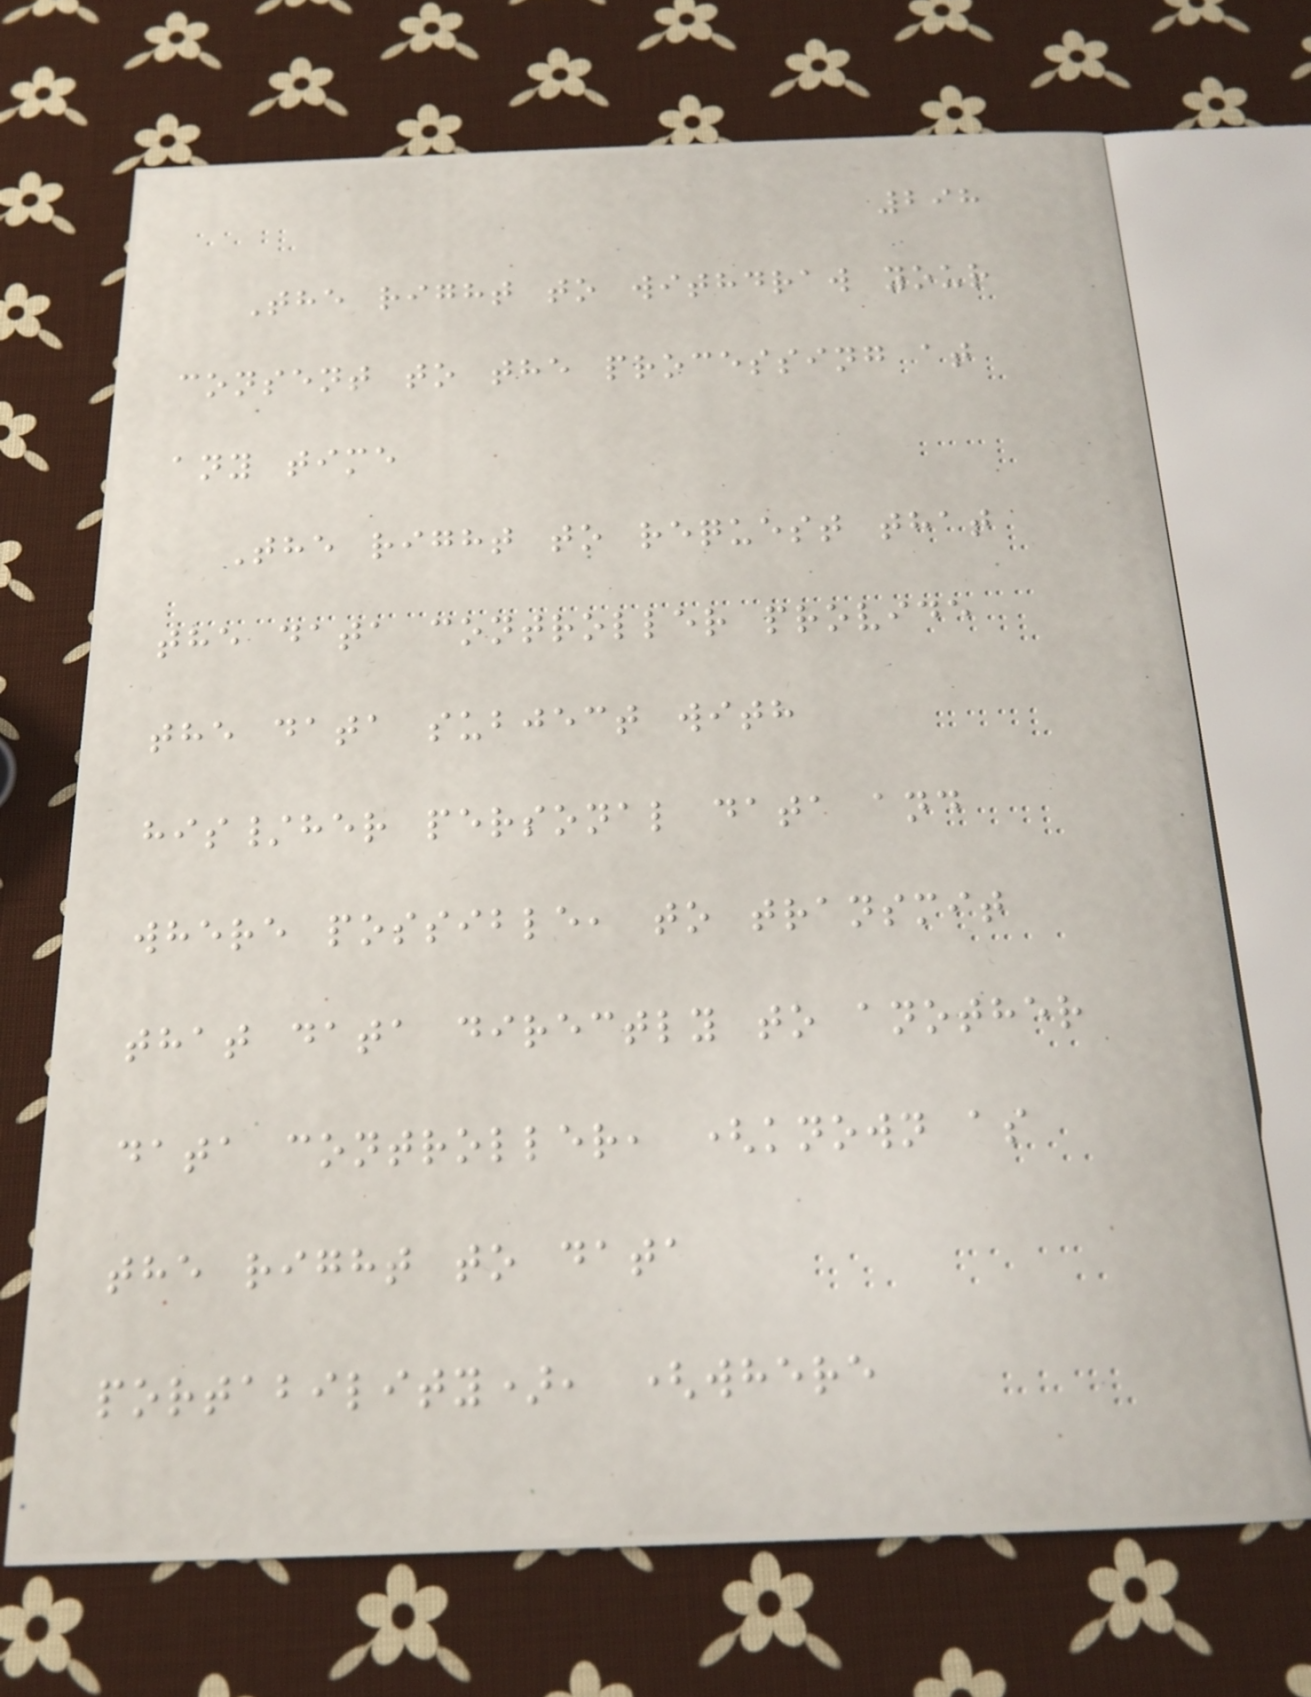298
The right to withdraw your
consent to the processing at
any time
The right to request that
the data controller provide
the data subject with
his/her personal data and
where possible, to transmit
that data directly to another
data controller, (known as
the right to data
portability), (where
